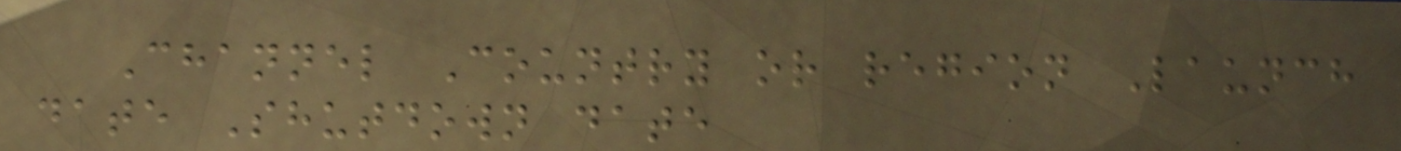Channel Country or region Launch
date Shutdown date
